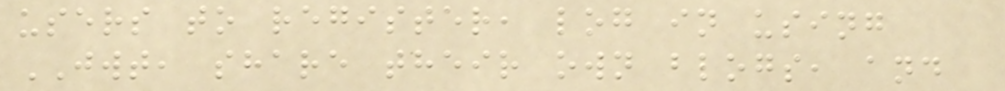users to register, log in using
JWT, share their own blogs, and
